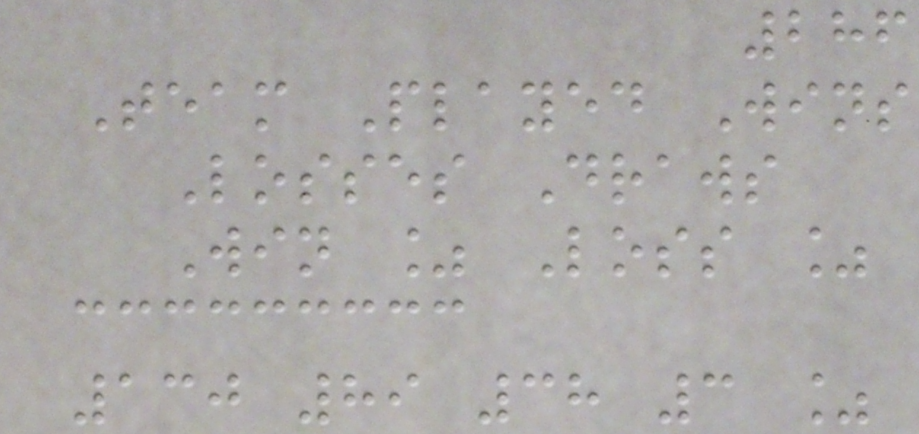286
Team Played Wins
Losses Draws
Win % Loss %
130 89 38 3 %
